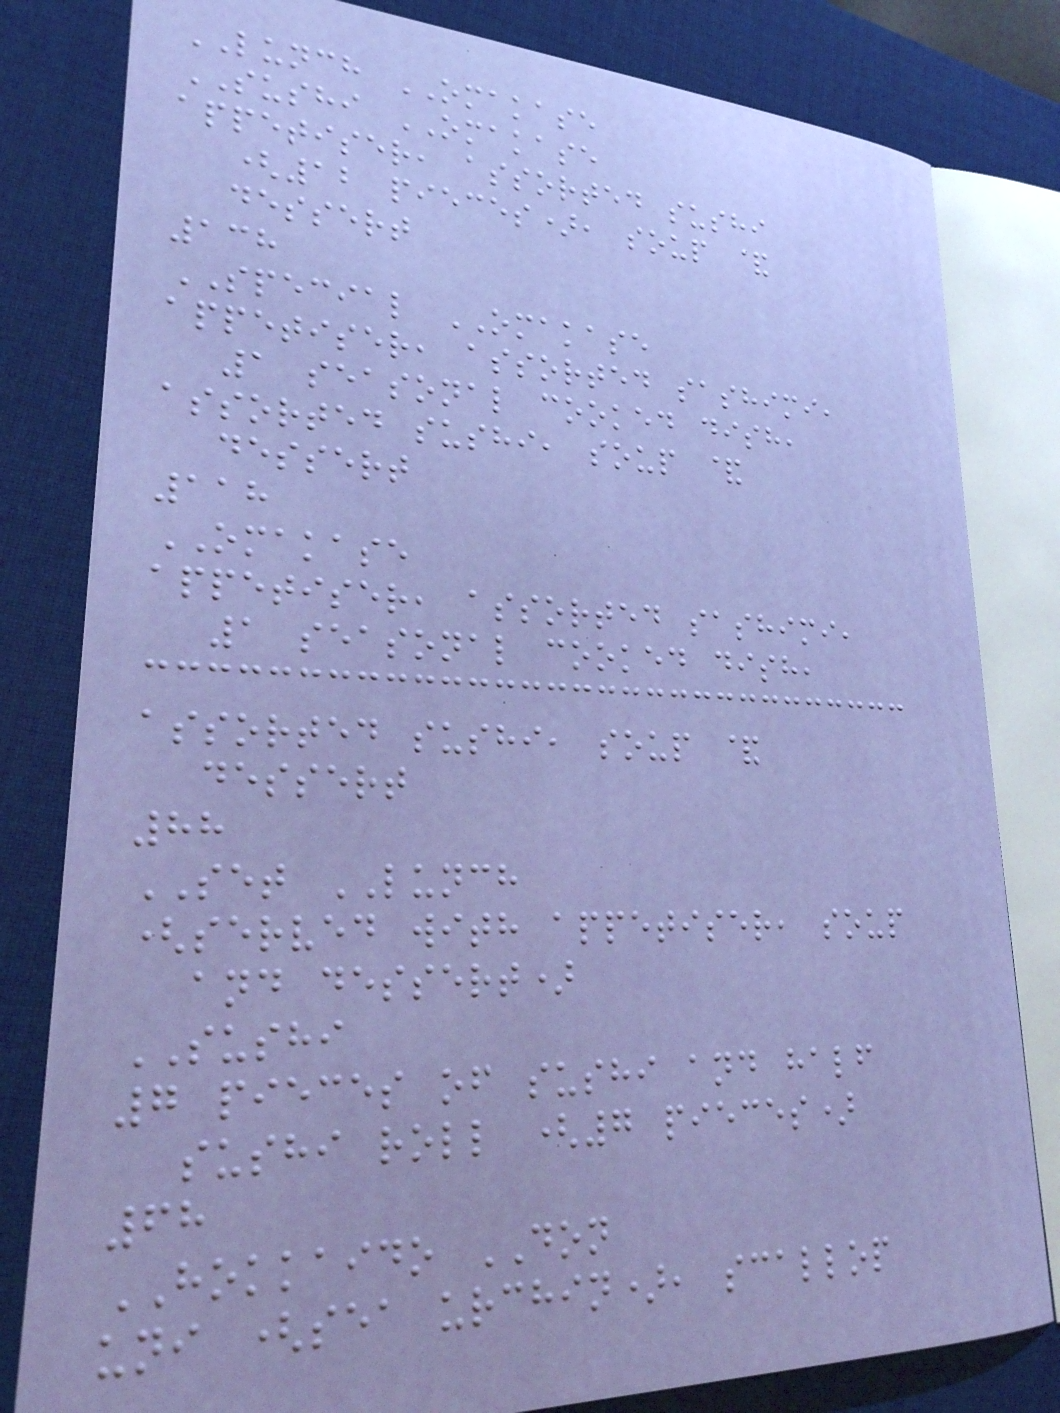LUNCH OMAKASE
SUSHI OMAKASE
appetiser, assorted sushi
(12 pieces), soup &
dessert
138
SPECIAL OMAKASE
appetiser, assorted sashimi,
1 seasonal cooked dish,
assorted sushi, soup &
dessert
118
OMAKASE
appetiser, assorted sashimi,
1 seasonal cooked dish,
assorted sushi, soup &
dessert
88
SET LUNCH
(served with appetiser, soup
and dessert)
SUSHI
7 pieces of sushi and half
sushi roll (7 pieces)
68
HOKKAIDO DON
uni (sea urchin), scallop
